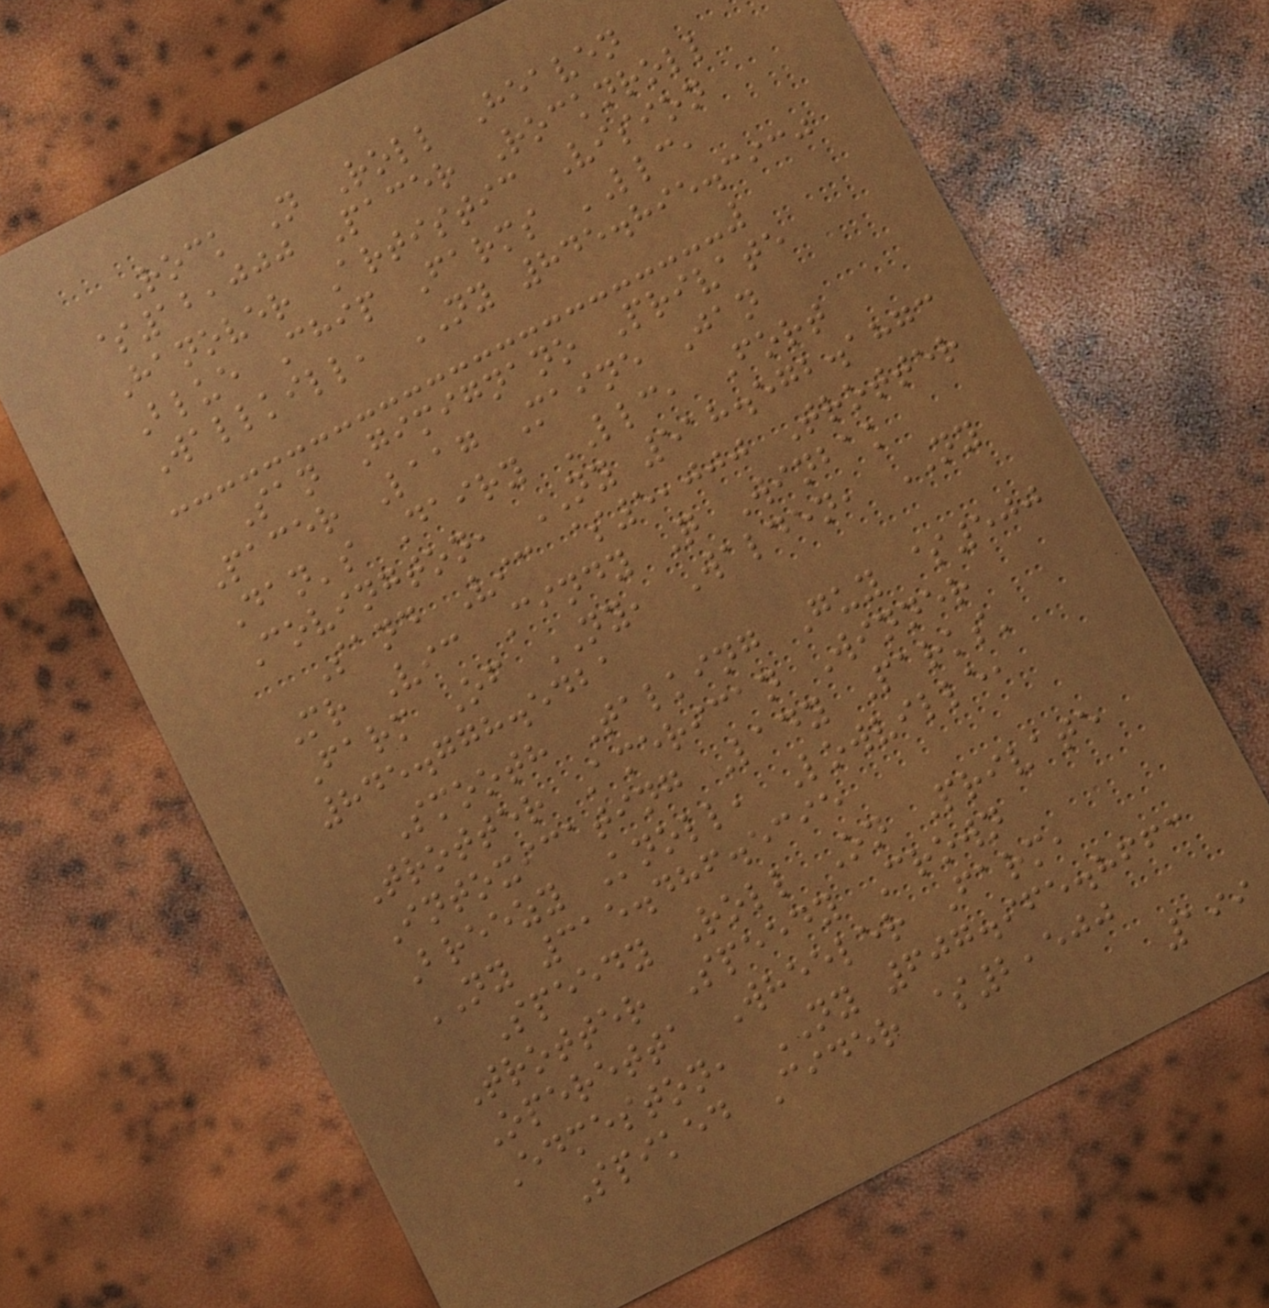Rock N Roll Heaven
$12,000 Pacer Rocknroll
Hanover Artistic Vision
Blue Chip Farms LLC,
Wallkill, NY 845.895.3930
San Gimignano Private
Pacer Laag Maine Jan
Dan's Dairy LLC, Fort
Covington, NY 518.572.1873
Sand Vic $5,000 Trotter
Mr Vic Cindy Q Winbak
Farm Of NY, Walden, NY
845.778.5421
Smooth Talking Guy $500
Trotter American Winner
Intoxicating Lady Parks'
Breezy Knoll, Lowville,
NY 315.486.5395
Speedy Roll On Private
Trotter Speedy Crown
Operetta Wheeler Farm,
Edmeston, NY 607.965.8663
Spiked Cider $2,500
199
